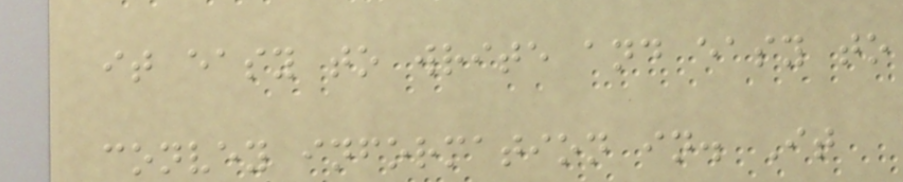it easy to write and easy to
convey information in. It
